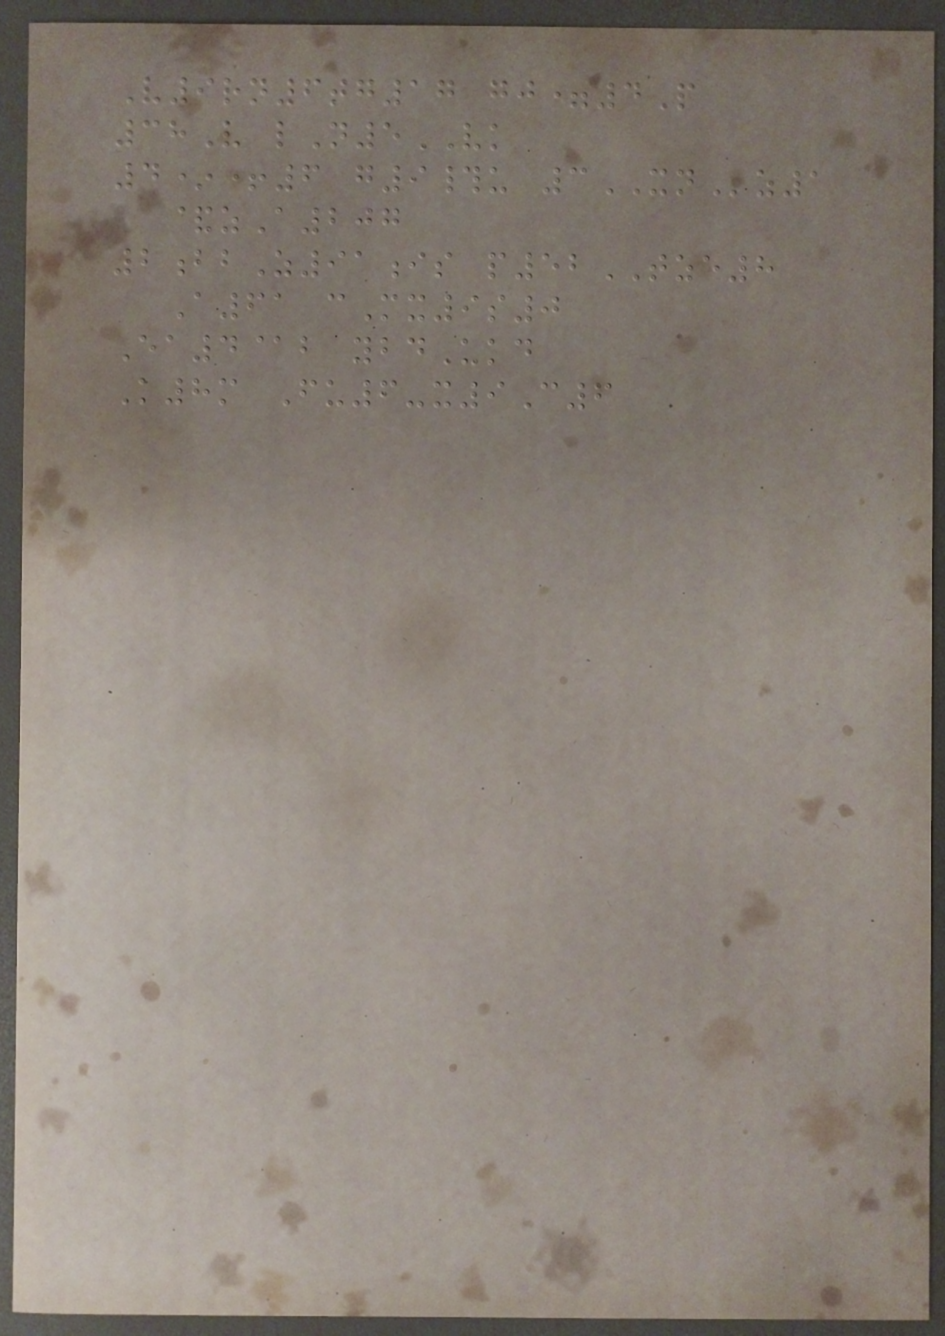V9rn6tg17 gj=4P
38V lN5VK
4*+6 g9#u 3XNz1
&zA207
2bbZ91is p52TZE8
A61 cMx9s0
Ea4@b ybdUkd
K8m Fu6-x9C6
